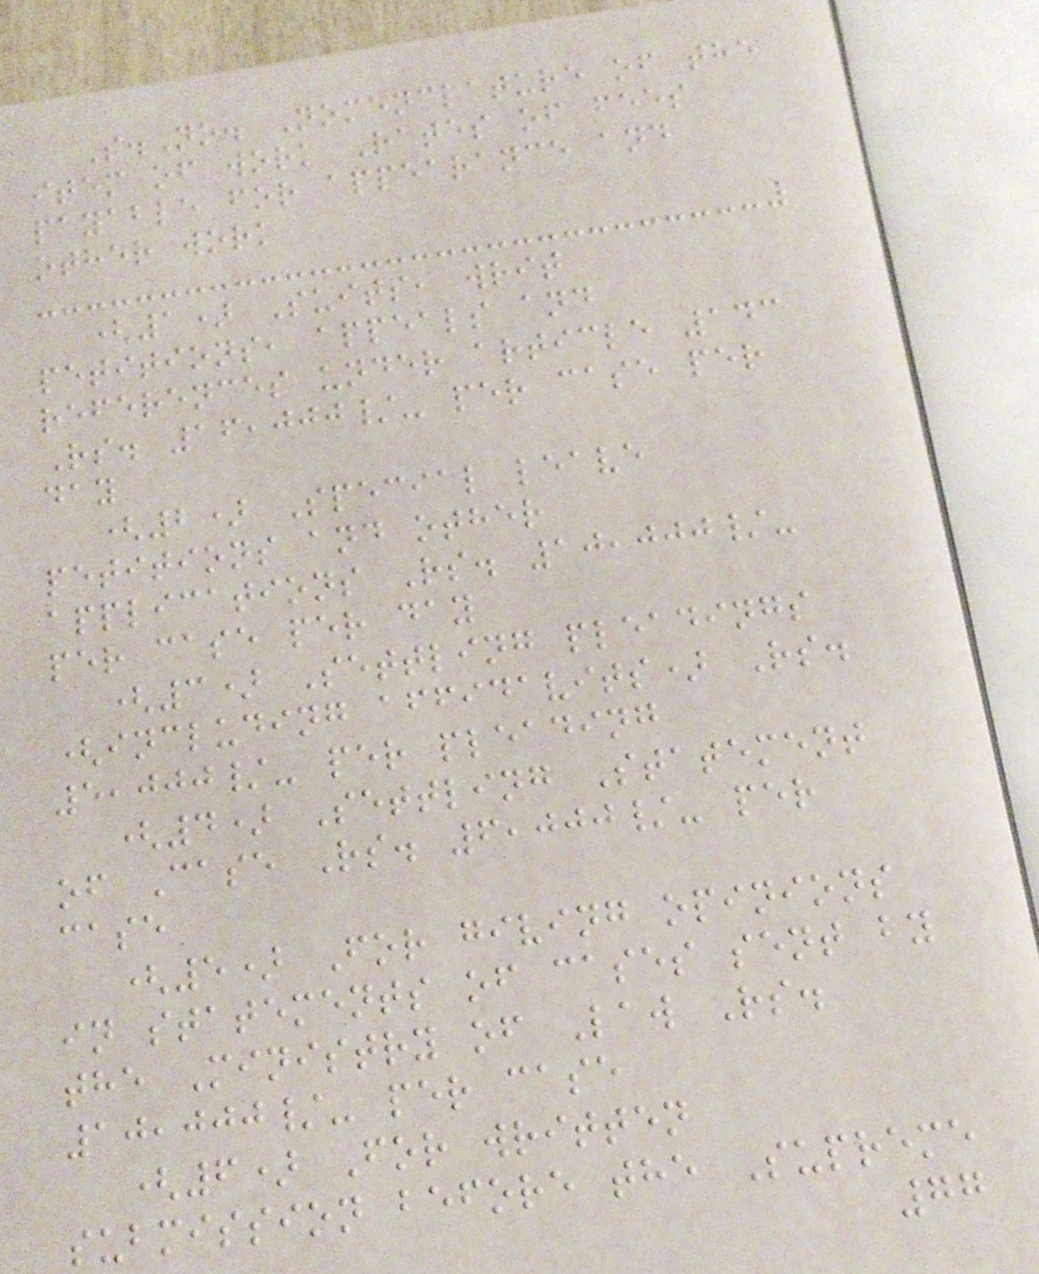S.No. Nomenclature of the
item of work Rates of fees
payable for appearance and
other work
(1) Suits, writ
petitions, appeals and
references under article 143
Rs. 16,000/- per case per
day
(2) Special leave
petitions and other
applications Rs. 10,000/-
per case per day
(3) Settling pleadings
(including affidavits) Rs.
5,000/- per pleading
(4) Settling Statement
of Case Rs. 6,000/- per
case
(5) For giving opinions
in statements of cases sent by
the Ministry of Law Rs.
10,000/- per case
(6) For written
submission before the Supreme
77
